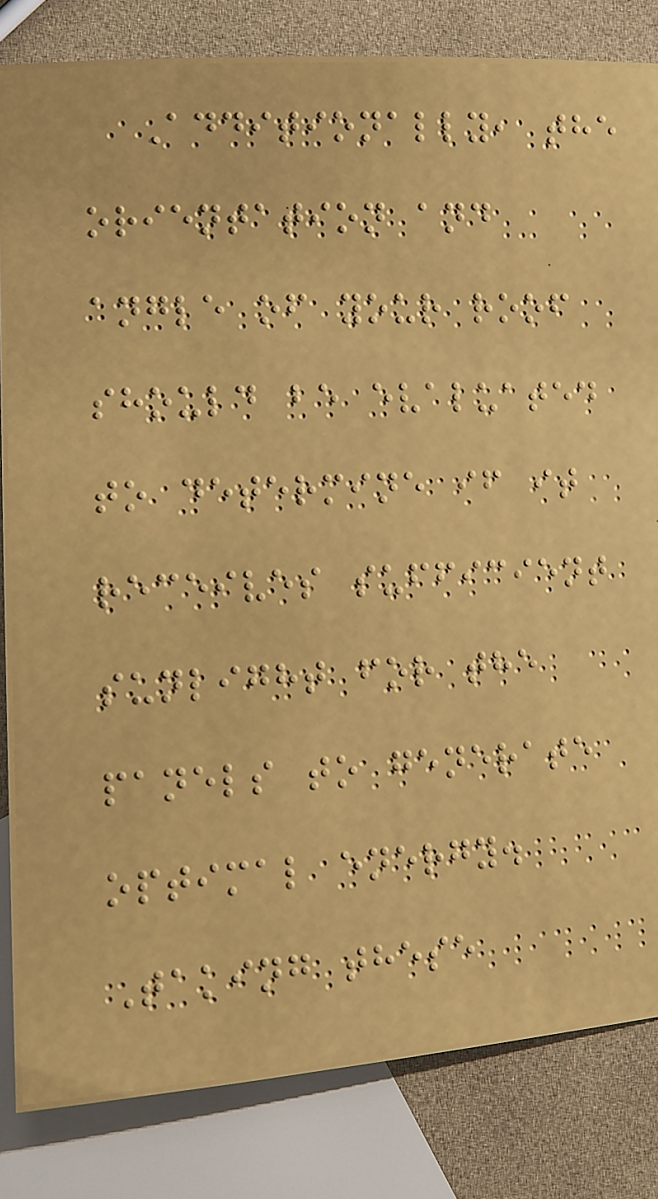Additionally, the
orientation and
angle of your roof
should be evaluated
to determine if it
receives sufficient
sunlight for the
panels to generate
optimal energy.
Taking these
